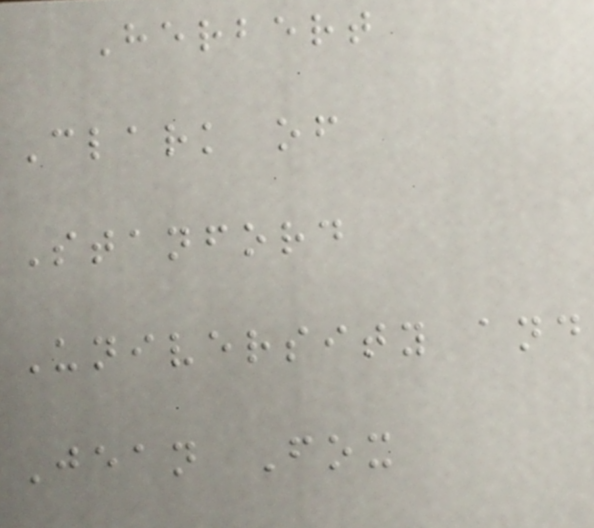Herbert
Clark of
Stanford
University and
Jean Fox
